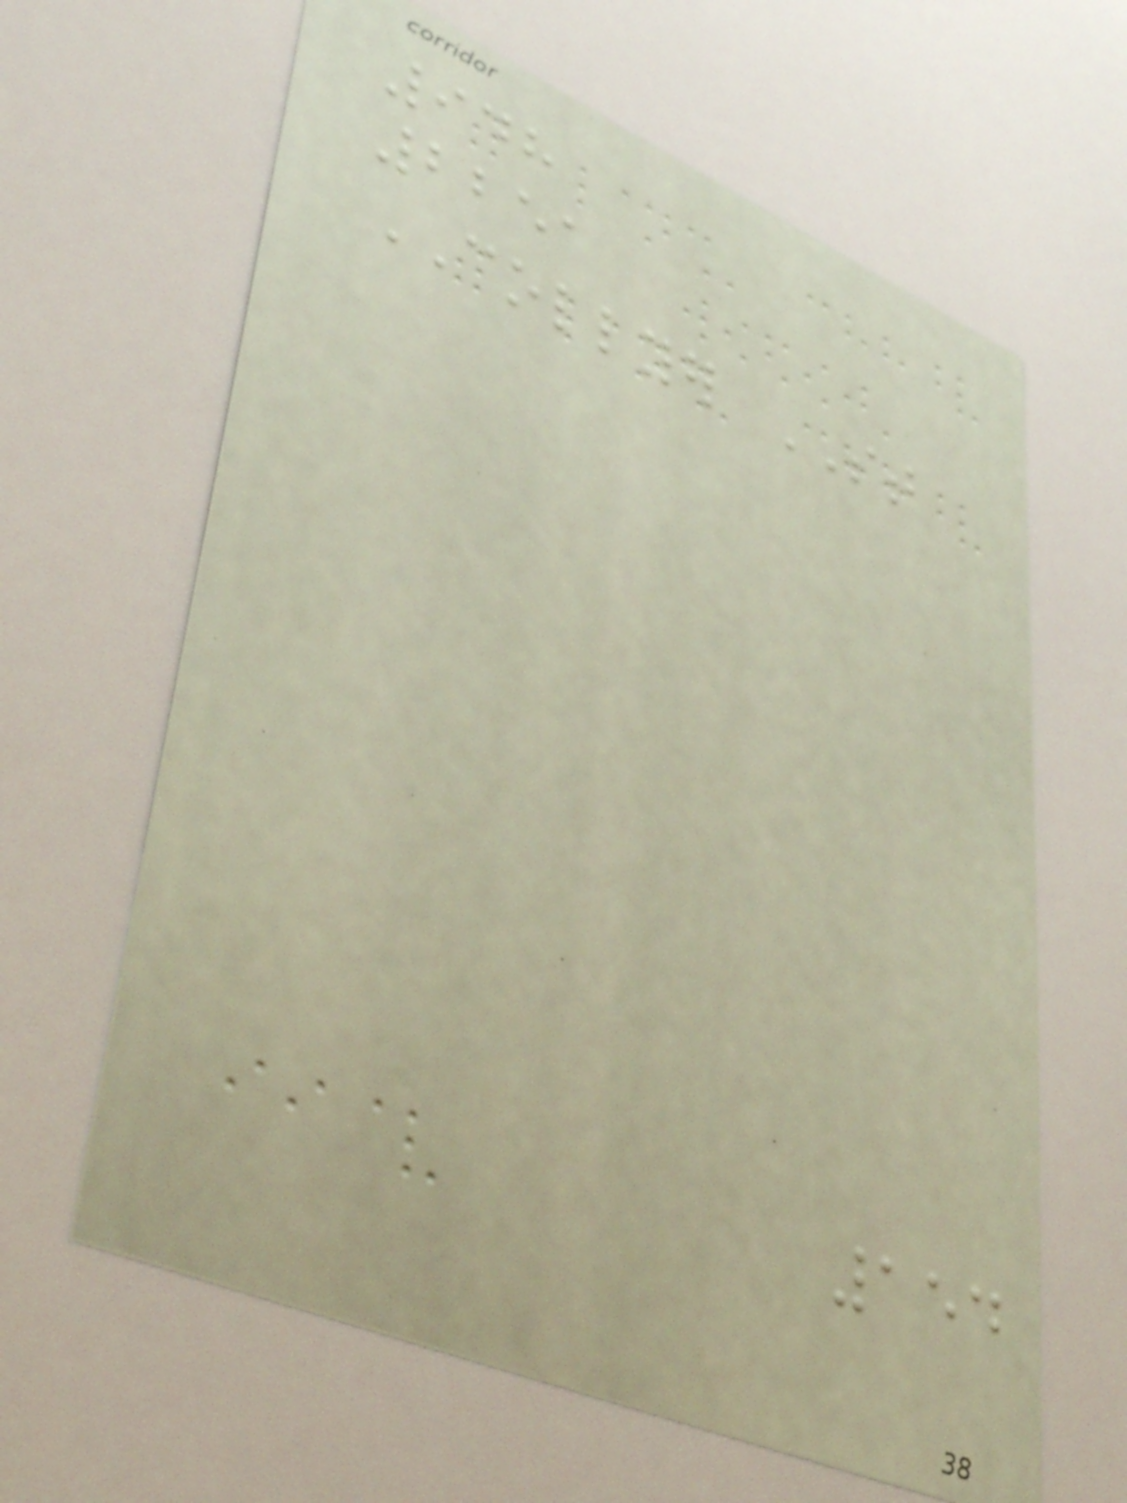948
2251
COLLYER ST
154
